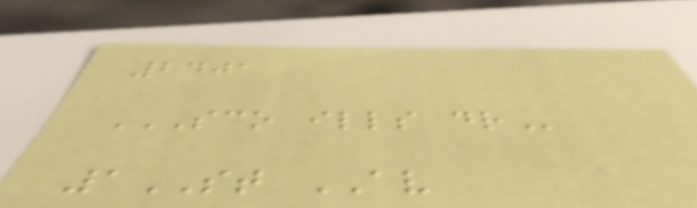2401
SCO ILLS DR
1ST AV
